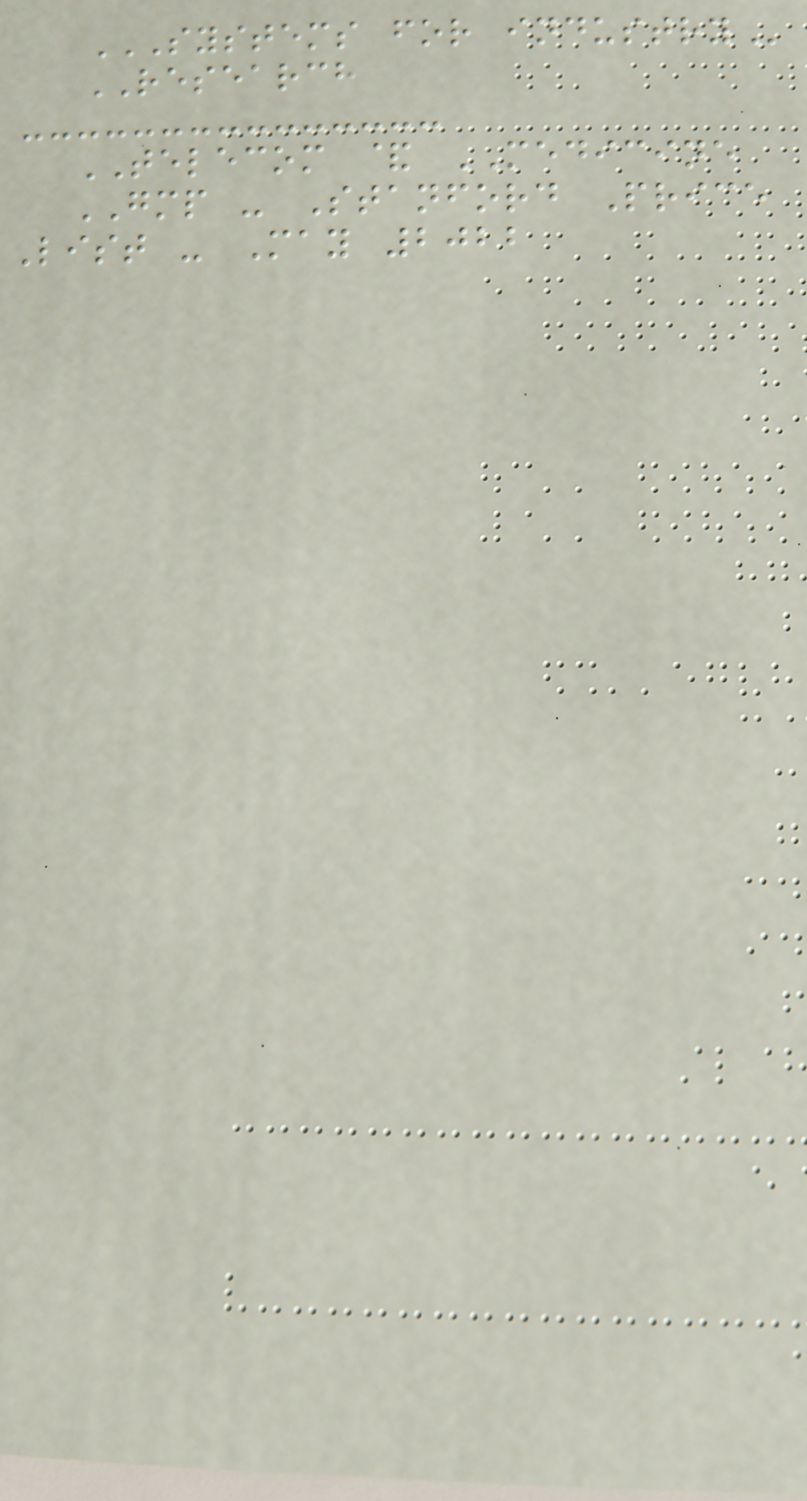SYSTEMS FOR INDUSTRY
RESEARCH
TELECOM & MEDICINE
GMP - Stanford Price
List - May 2022
